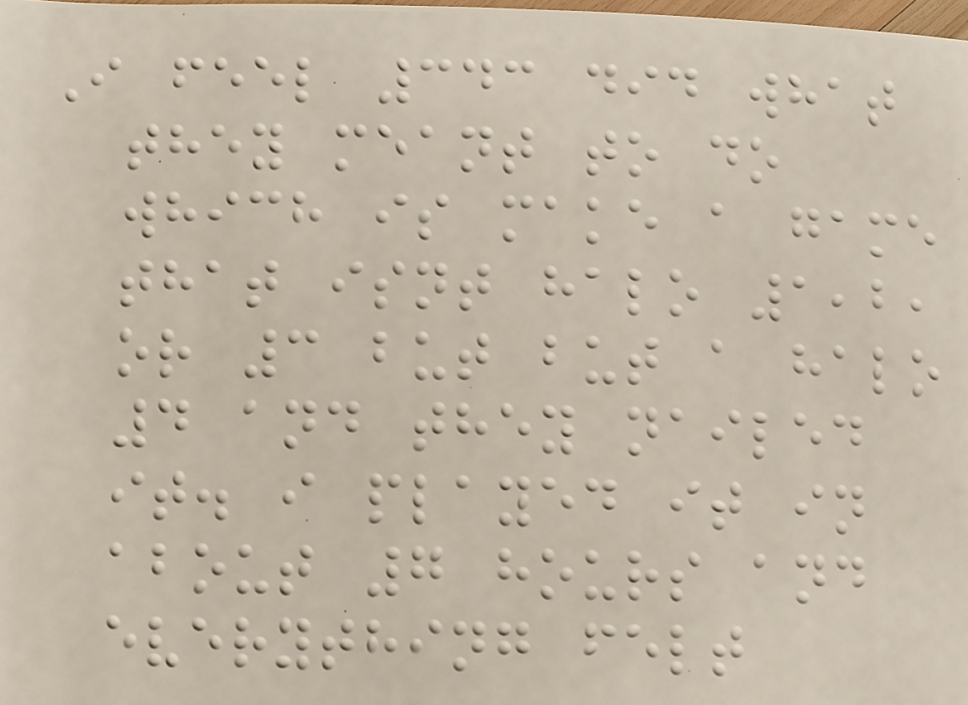I feel 343 did what
they meant to do
which is make a game
that isnt halo 1,2,
or 3 but but a halo
4 and they nailed
it. i played it in
about 7 hours and
everything felt
